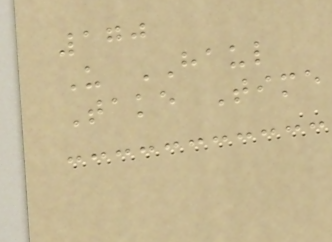170
U HAUL
Take Time
